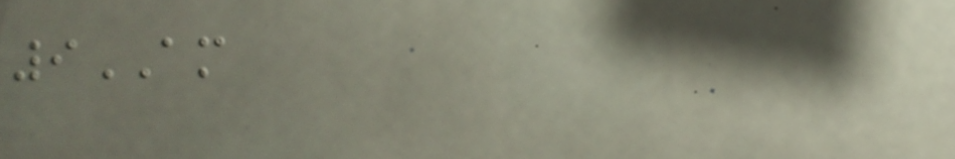9AM
